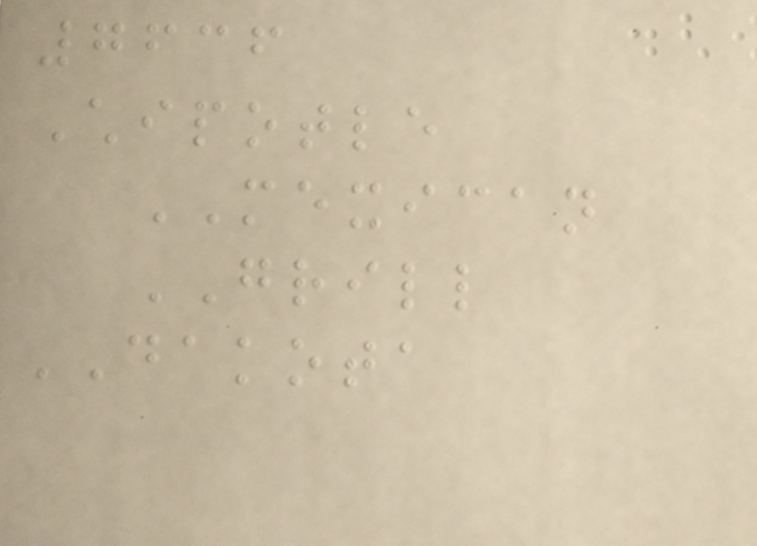7636
Chipotle
MEXICAN
GRILL
DAKOTA
